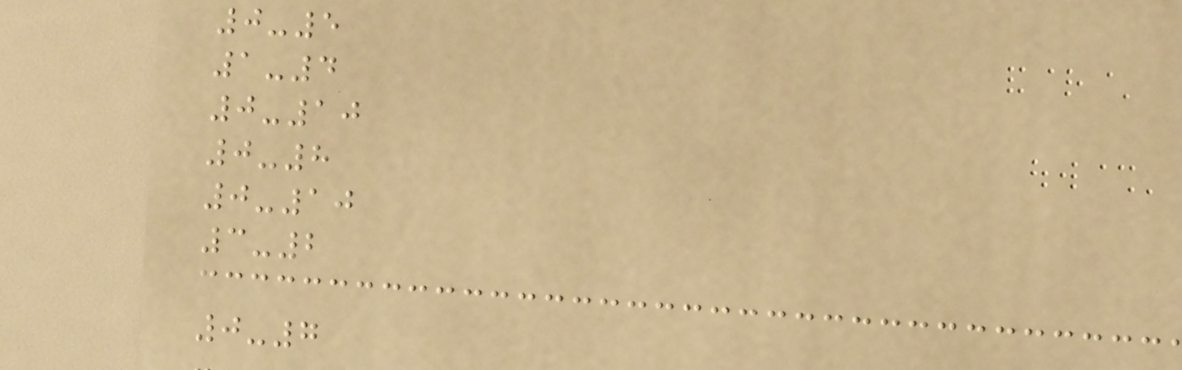0-5
1-4
0-10
0-8
0-10
3-2
0-7
